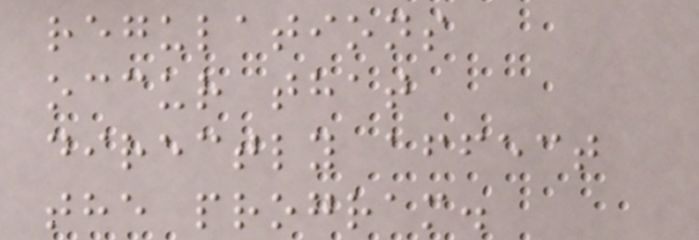regulations
occur that
directly affect
the program.
